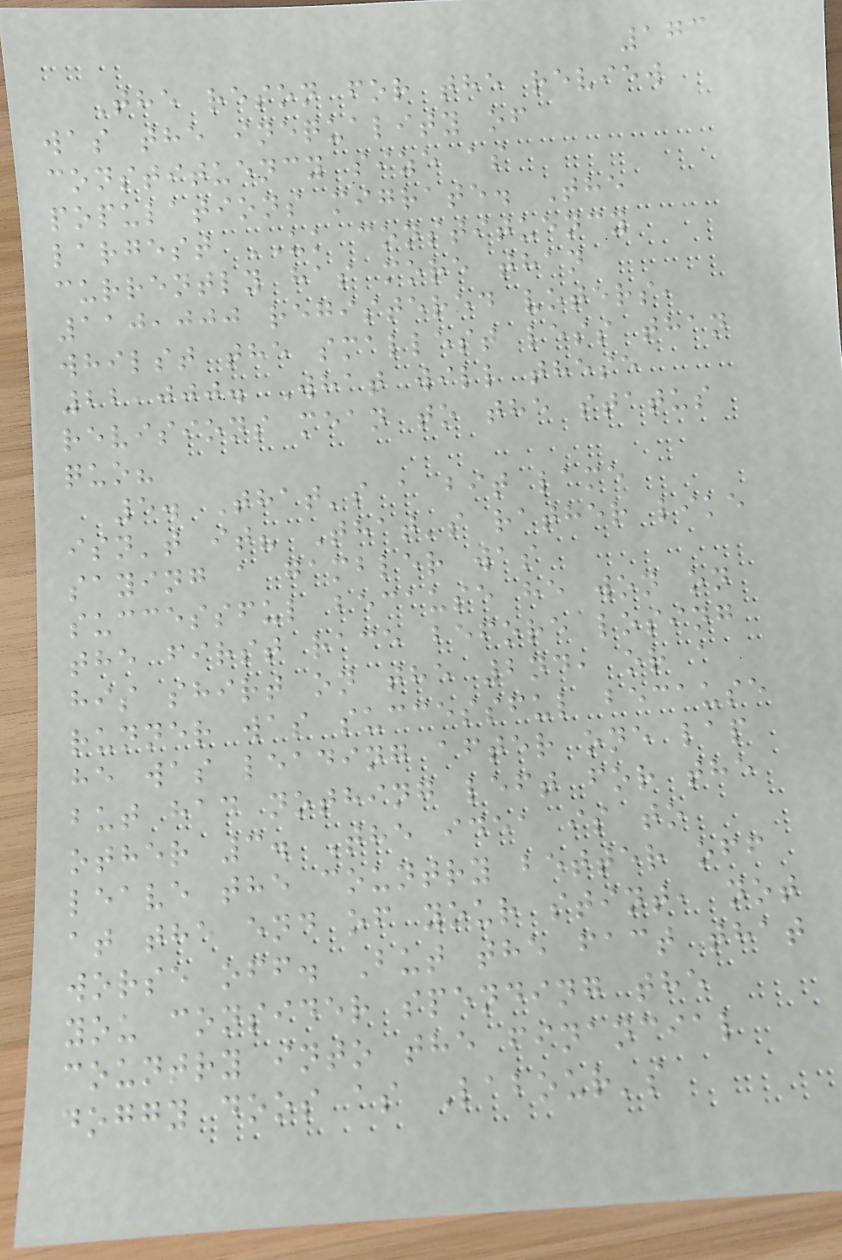173
The reson for the review
was the inequality of
constituency size as
populations migrate. The
largest UK constituency
currently has more than
110,000 registered voters,
whilst the smallest less than
22,000. What will these
revisions mean to the status
quo?
5. That's a bit lame
isn't it? That's rather like
saying a gambler was
successful because he won on
the first race before losing
his shirt on the 2nd, or a
runner was successful because
he was leading after one lap
but had nothing left for the
other 3. The idea is to
leave the country better off
at the end of your stint, not
worse off. But the fact that
you consider spending the
country into the financial
doggy doos as Labour's
